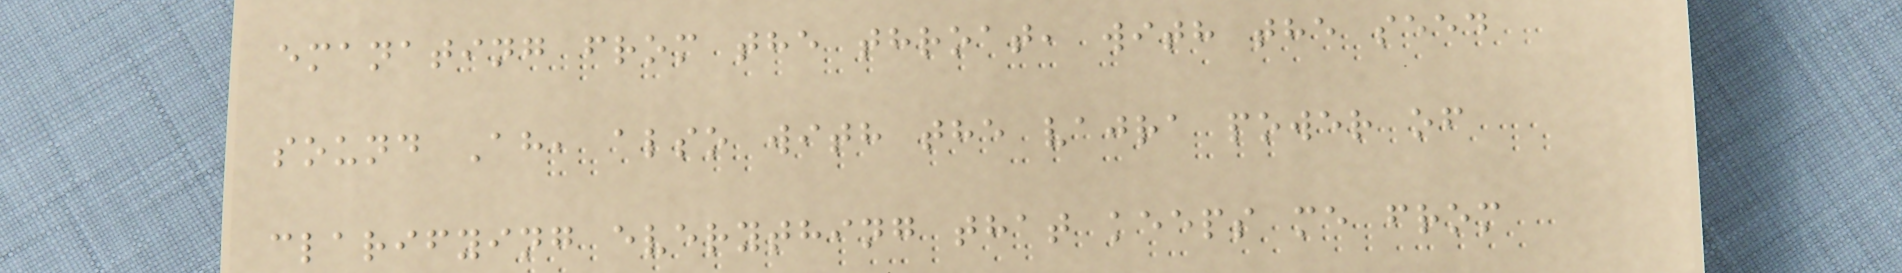emanating from the throat, with the seed
sound Ah, also with the vajra power of
clarifying everything that keeps me from
